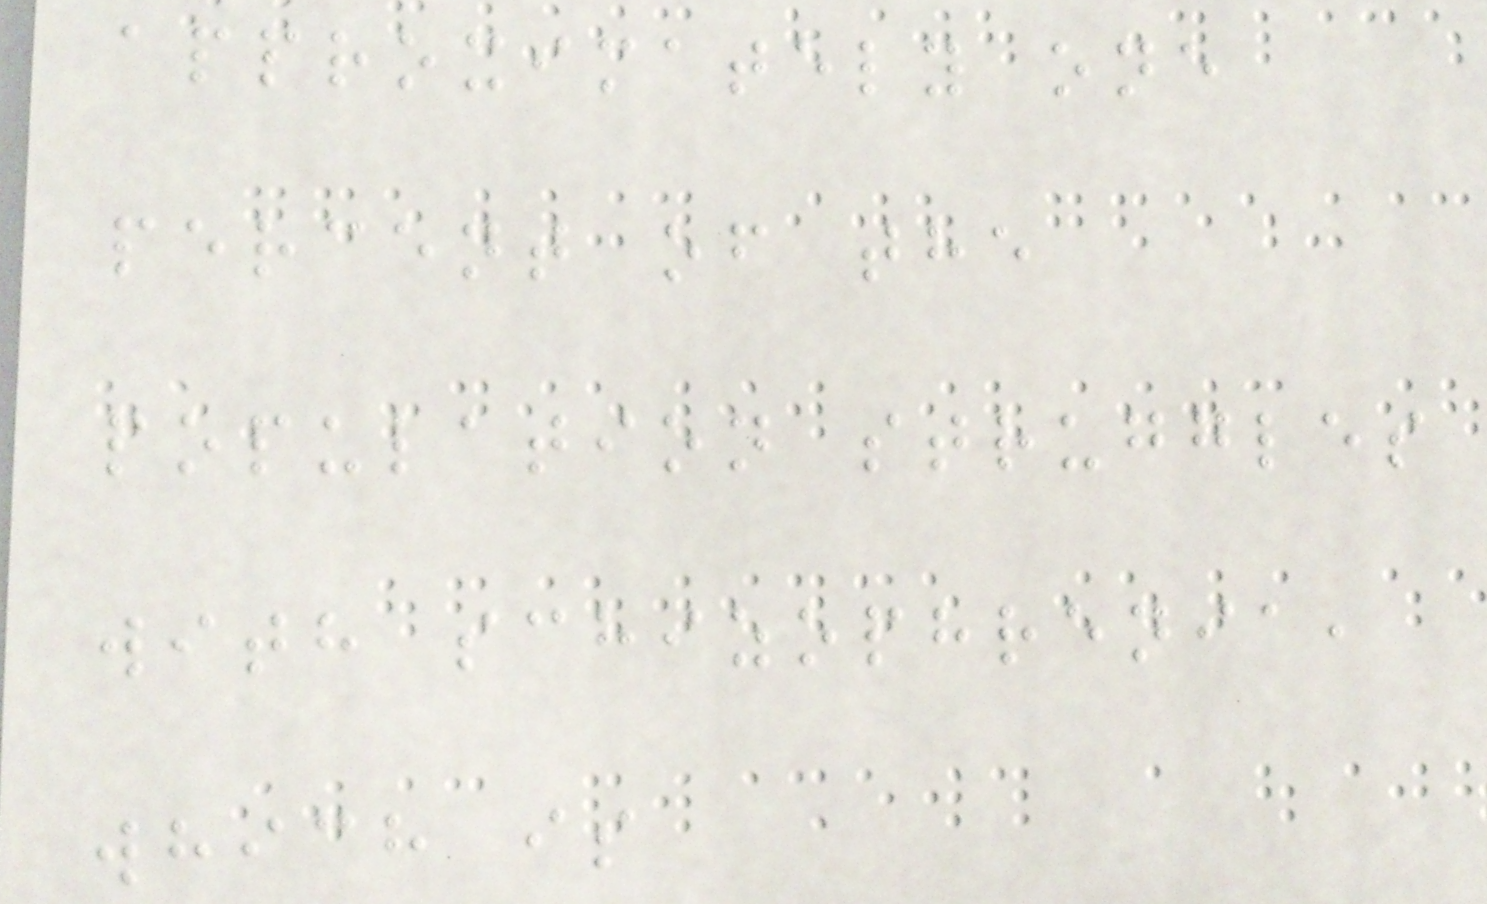approximately one
percent of the
population struggles
with schizophrenia,
which is
